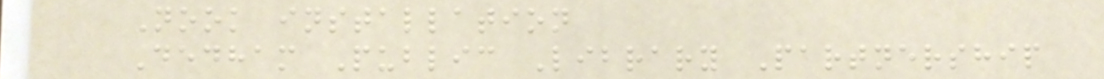Nook installation
Dedham Public Library Partnership
